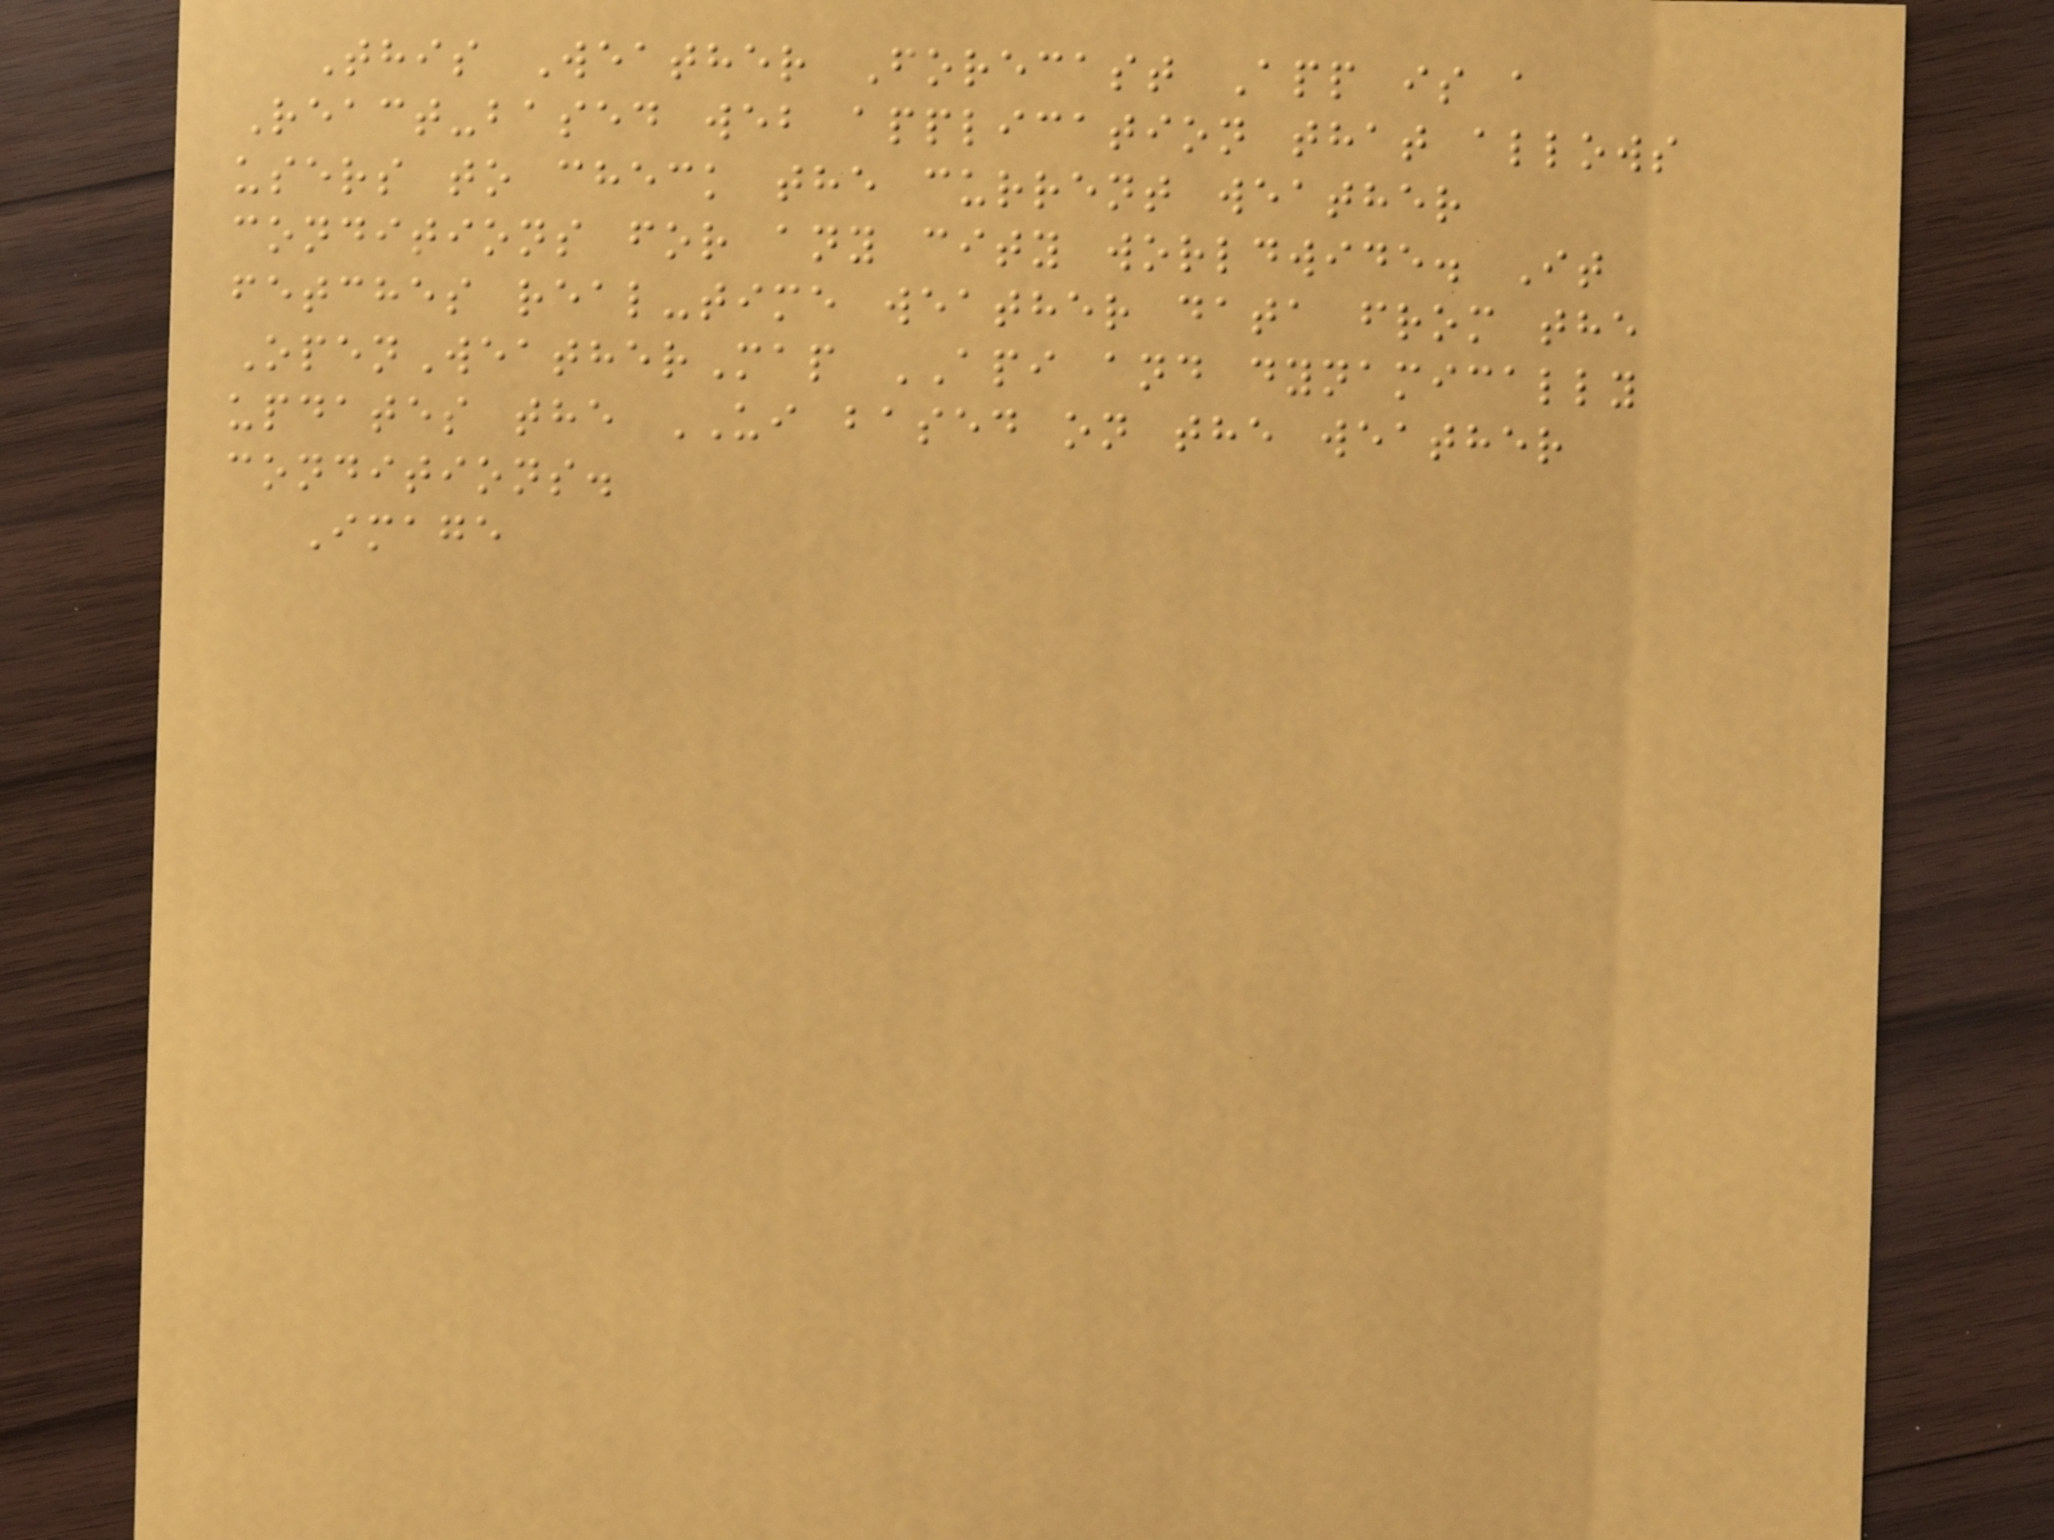This Weather Forecast App is a
React-based web application that allows
users to check the current weather
conditions for any city worldwide. It
fetches real-time weather data from the
OpenWeatherMap API and dynamically
updates the UI based on the weather
conditions.
Image
